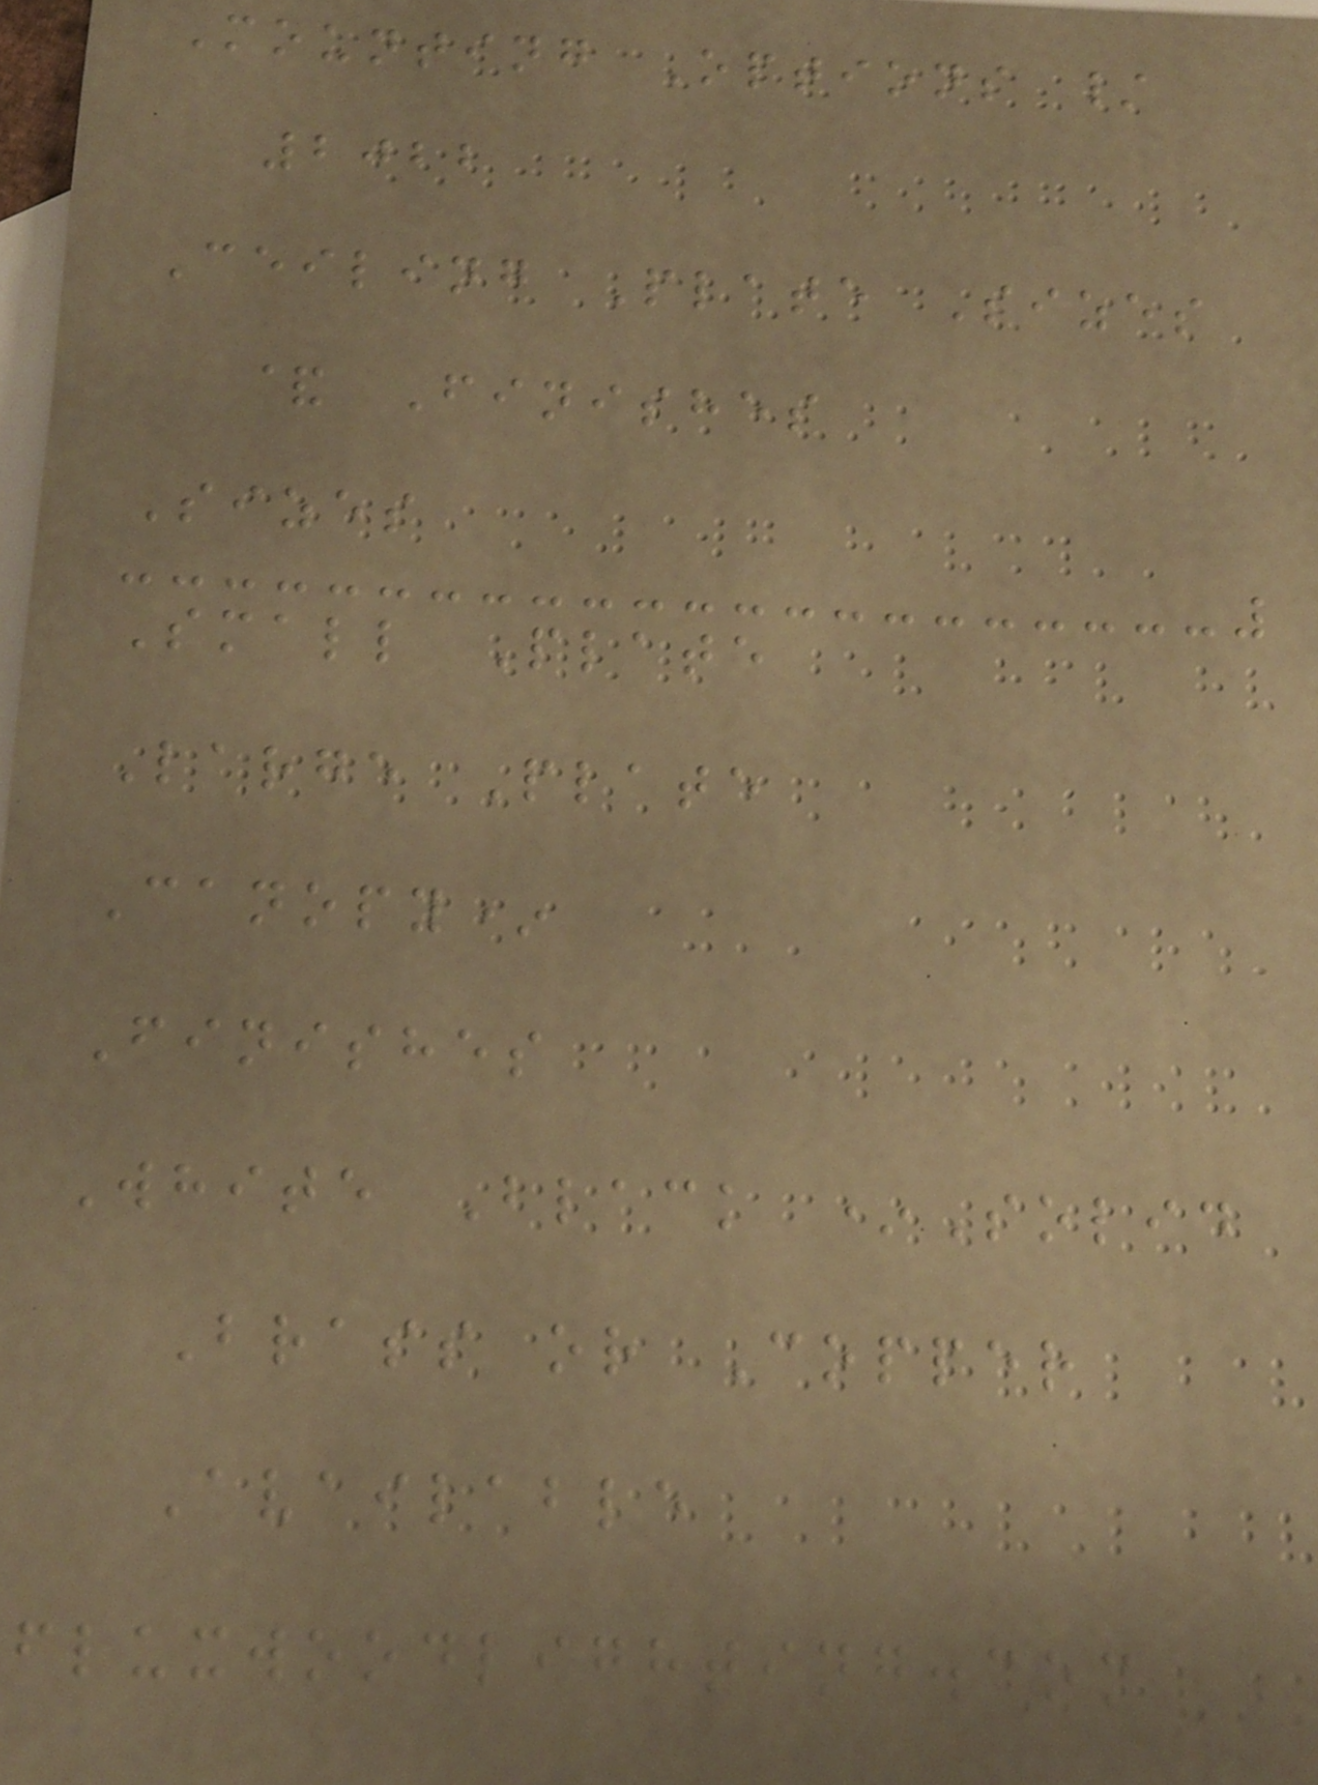Mounting Options /
2022
Ceiling Plate Sizes
& Finishes
Sizes
Small Plate
Large Plate
Canopy*
Finishes
White Black *Solid
Brass or Copper
Available
fluxwoodlighting.com
